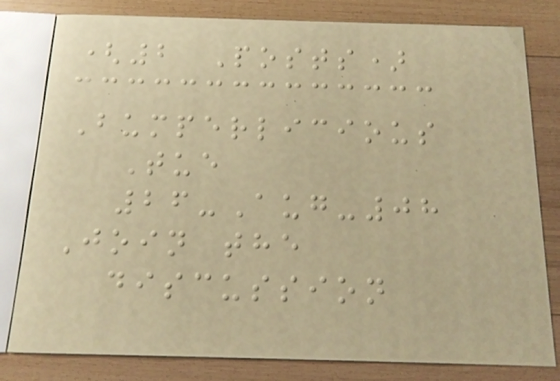(2 Posts)
Bumperlicious
Tue
26-Aug-08
Join the
discussion
